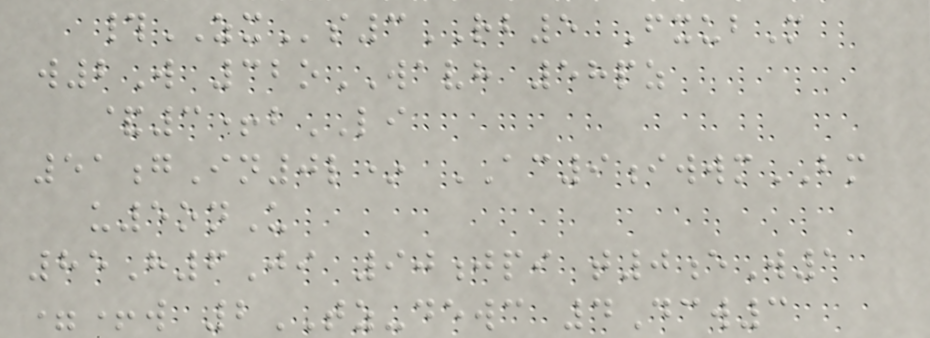#ZXs3RB5 FxubM
w2W 32oWAVH 58pz
&3+bLI
51gIn0l* AC9iwwmBM
u5onU
85H6Ji 90jpi t0eW1
=+w 2TZ-dewc 4Dcw3
